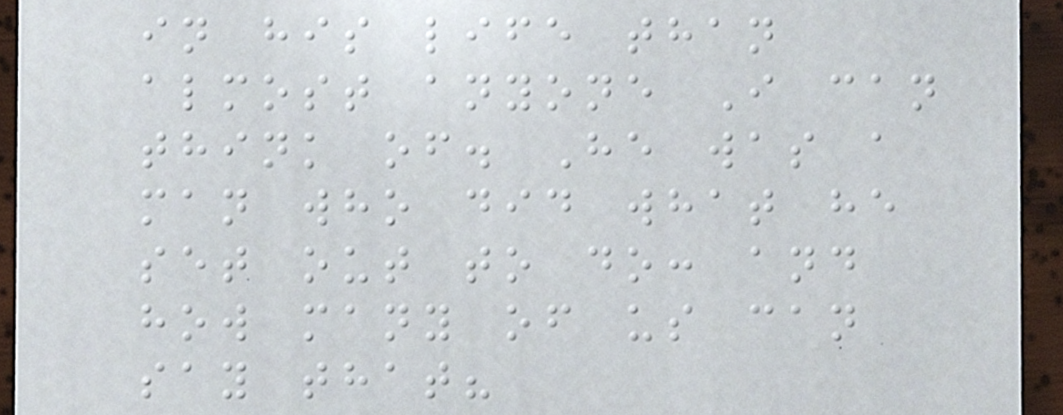in his life than
almost anyone I can
think of. He was a
man who did what he
set out to do: and
how many of us can
say that?
